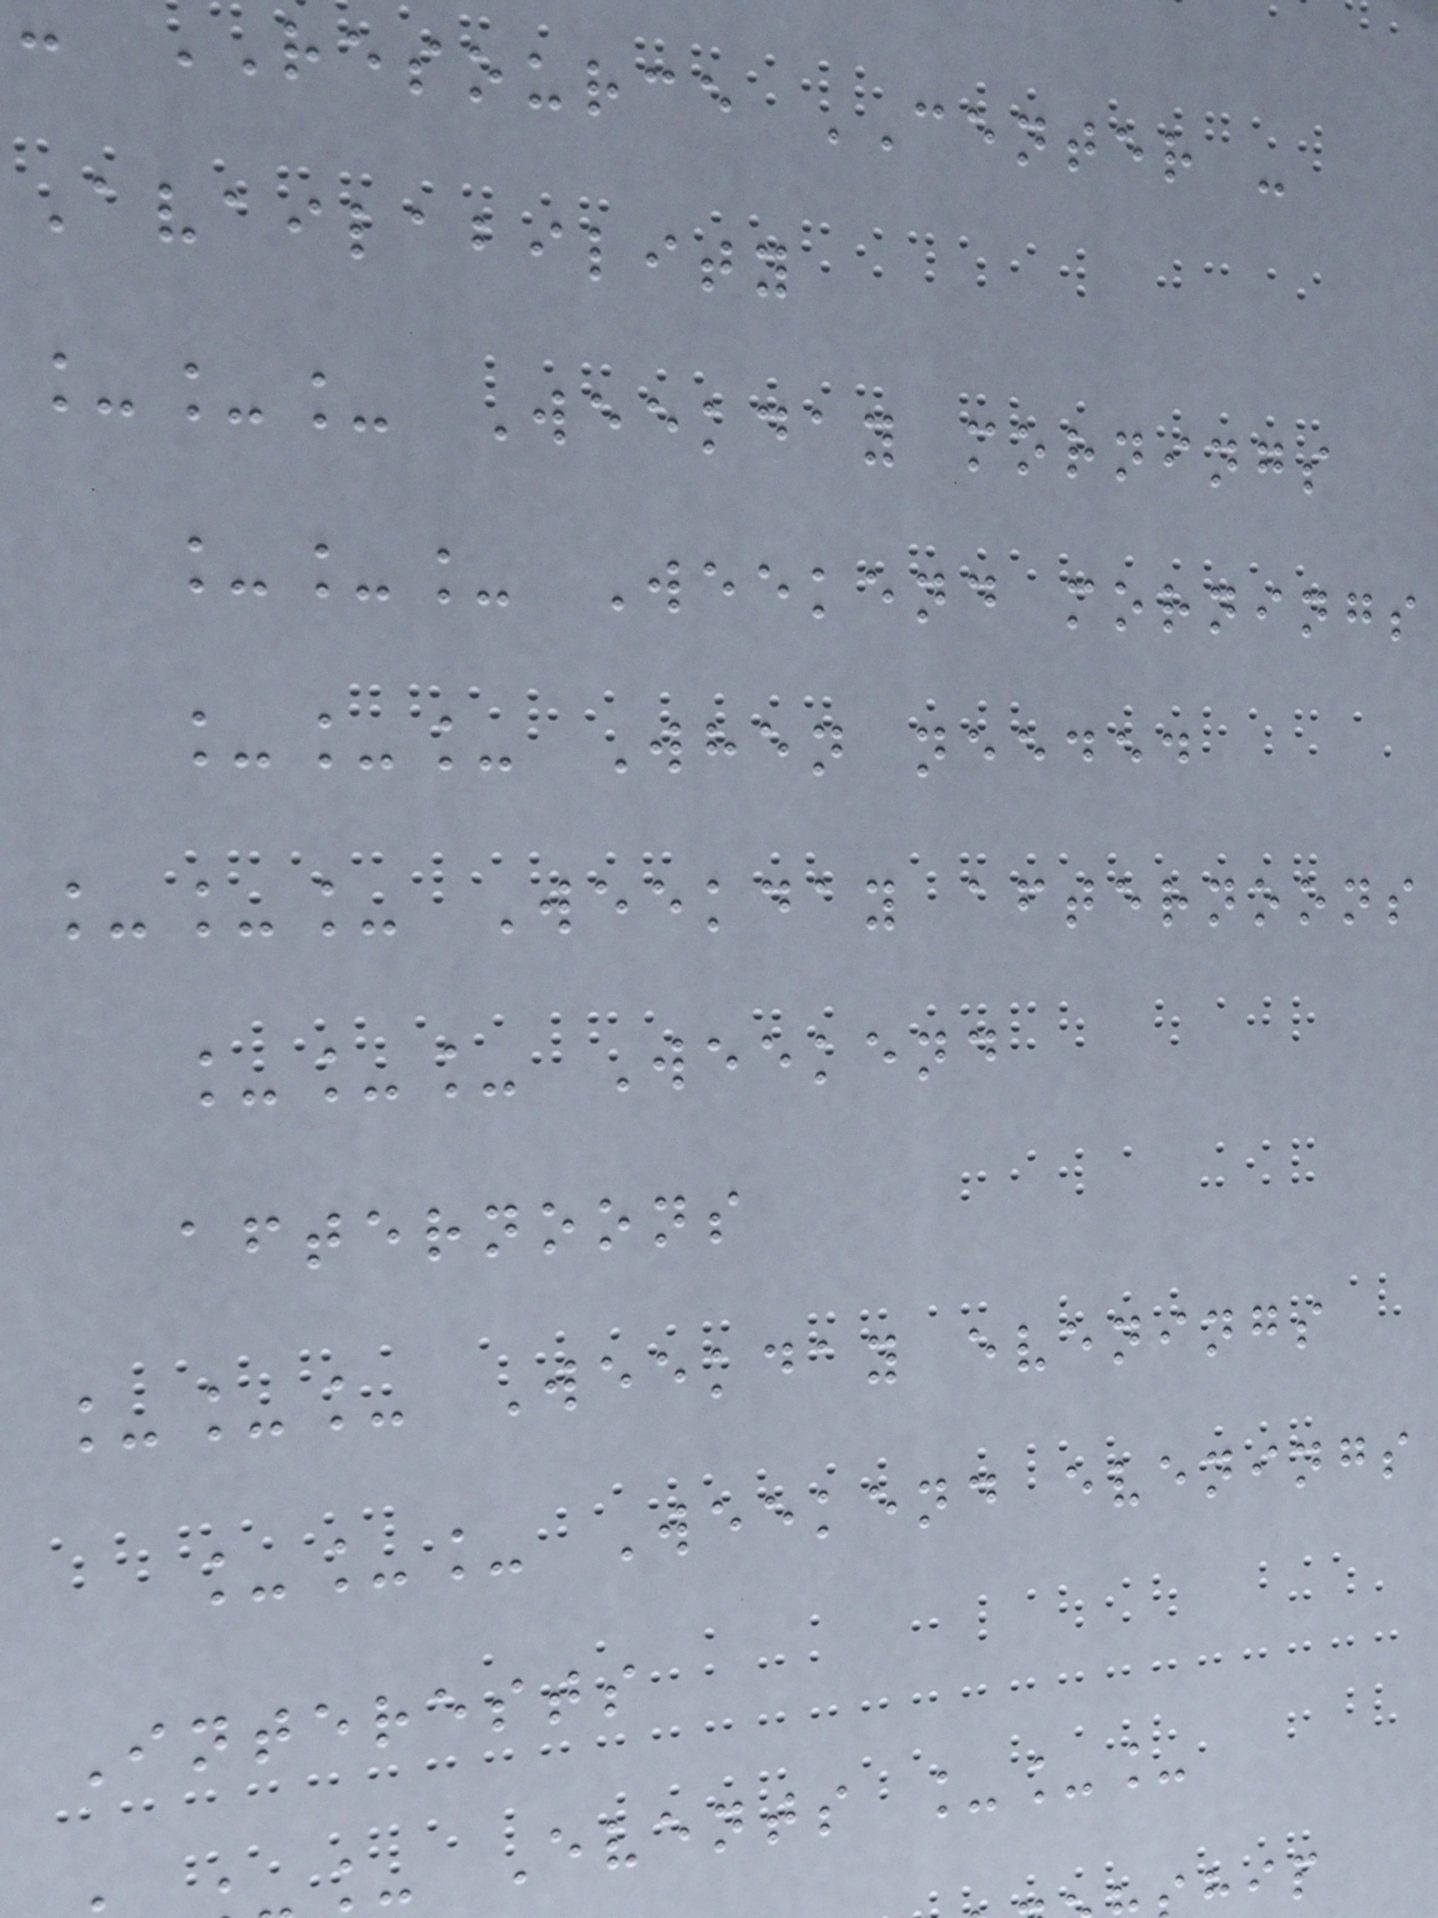RESOURCE CENTER -
Availability
___ Weekday mornings
___ Weekend mornings
___ When needed
___ Weekday afternoons
___ Weekend
afternoons
___ Weekday evenings
___ Weekend evenings
Interests
_ Events ___
